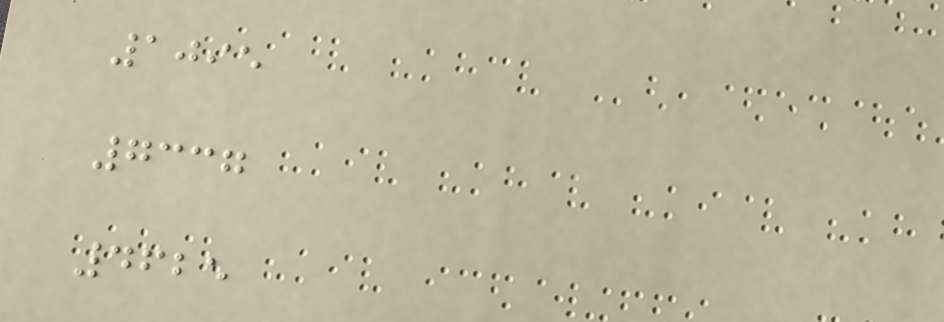1095
7337
4625
